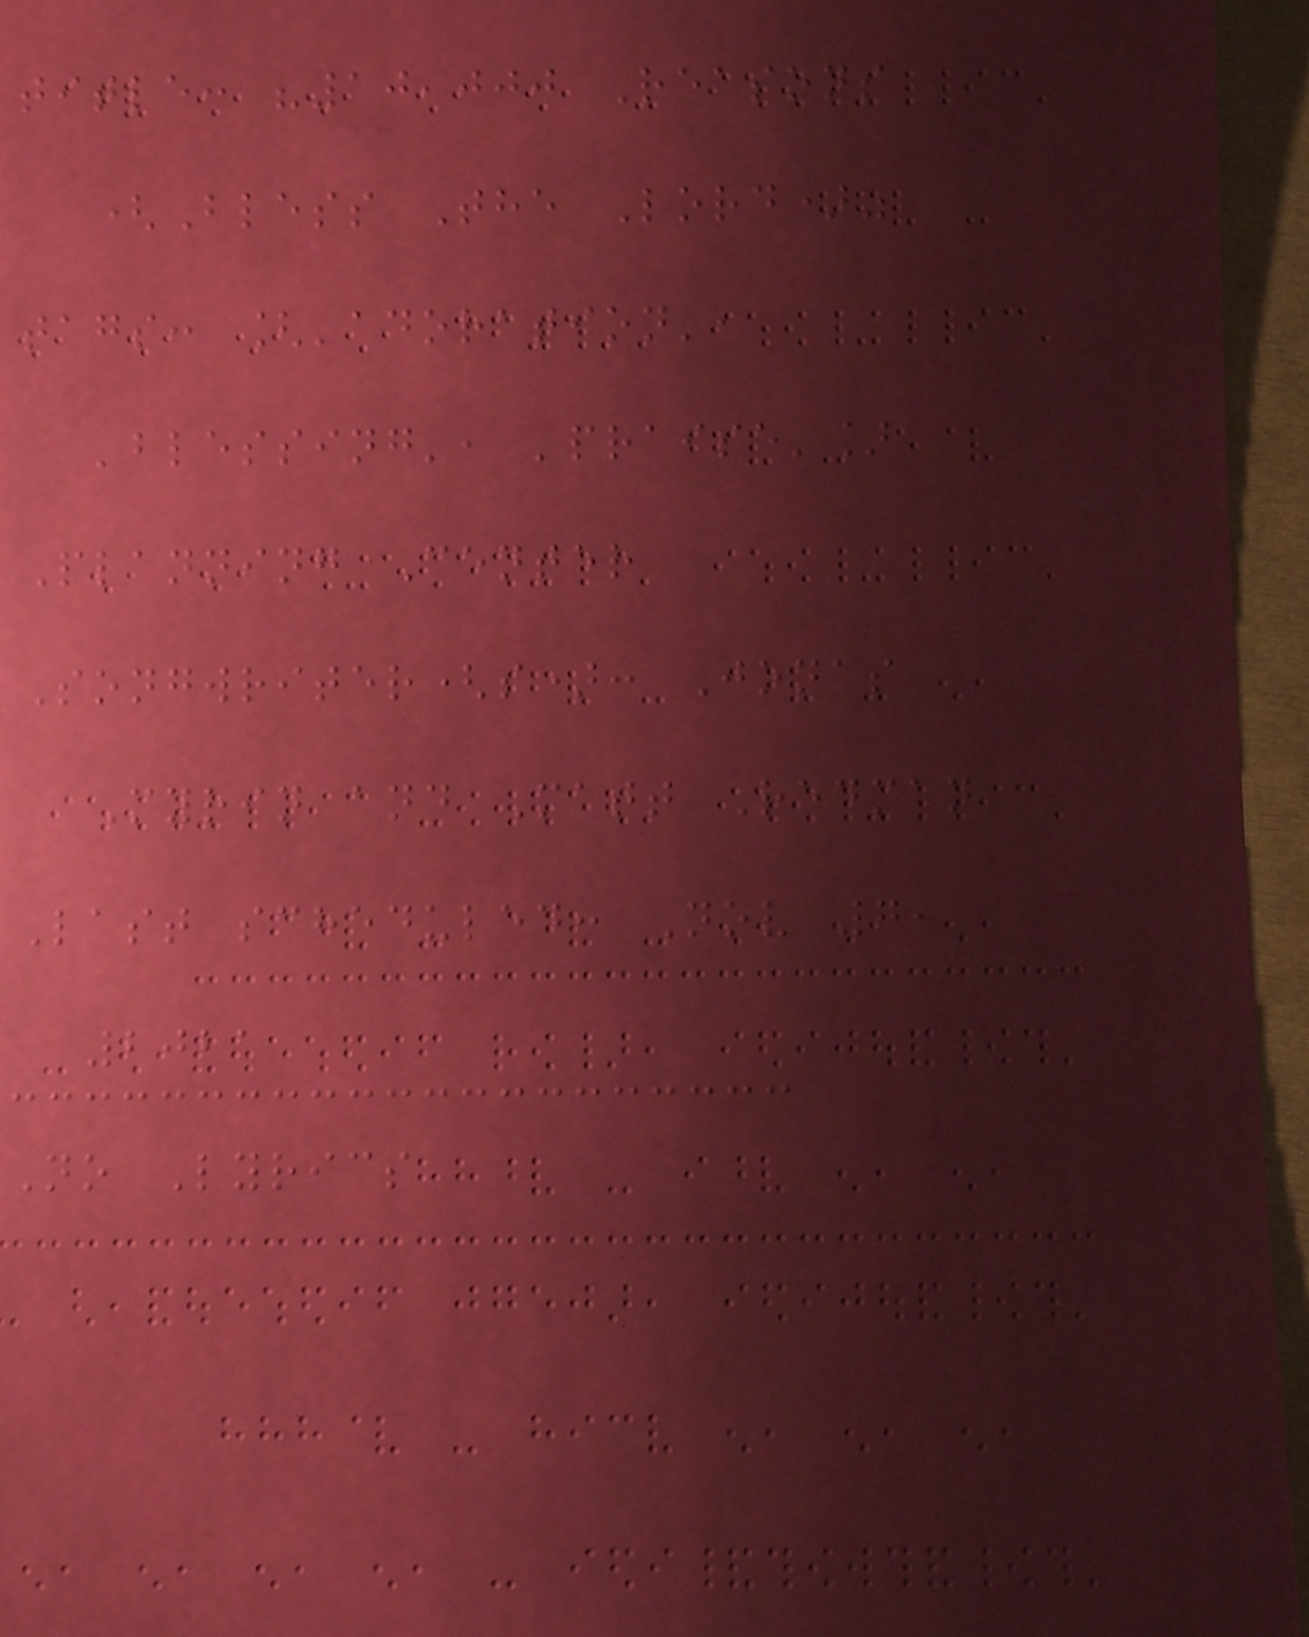title: "10,000 Reasons
(Bless The Lord)"
tags: ['adoration',
'blessing', 'praise']
Planning Center
Songwriter(s): Jonas
Myrin and Matt Redman
Last scheduled: Nov 7,
2021
No Lyrics
